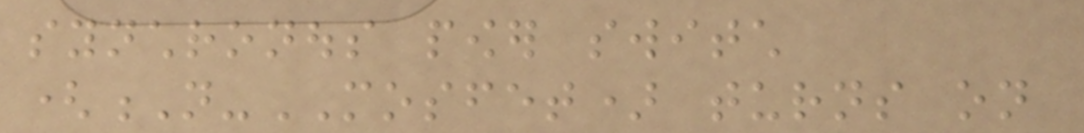synchronous power switch
(N-MOSFET) turns on
